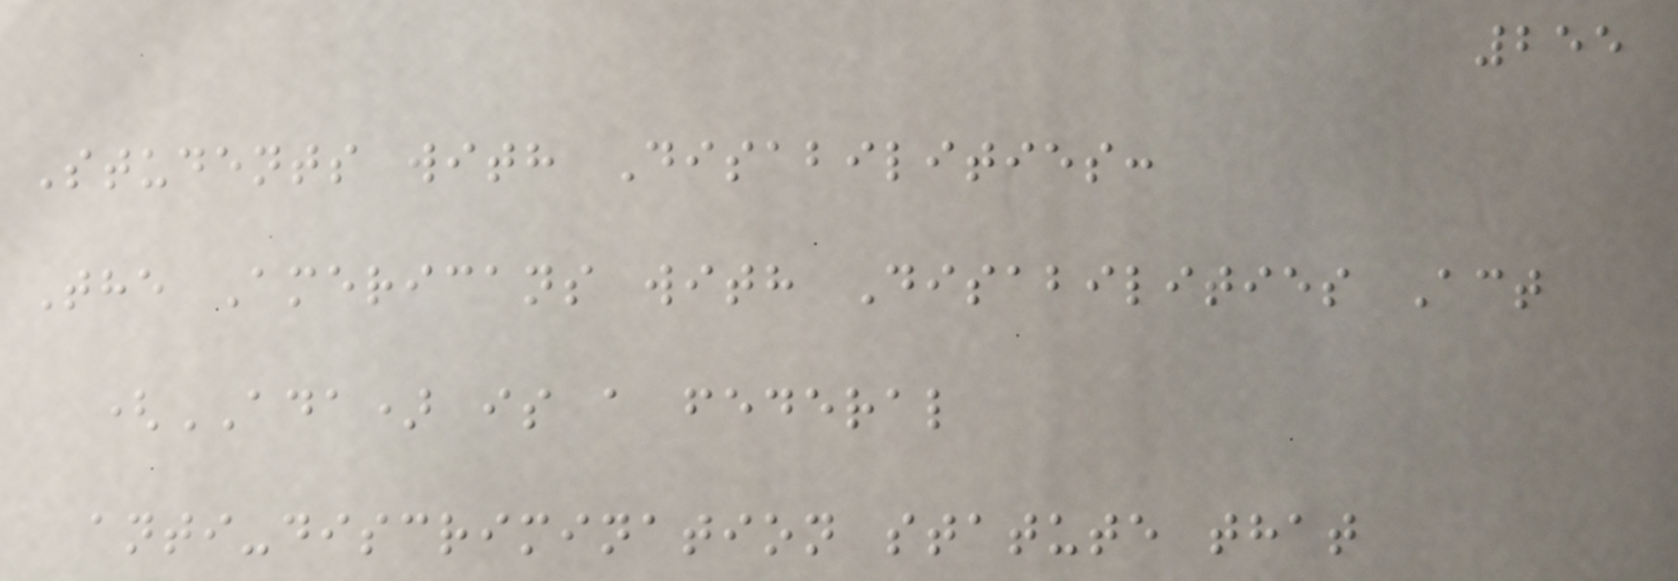255
Students with Disabilities:
The Americans with Disabilities Act
(ADA) is a federal
anti-discrimination statute that
